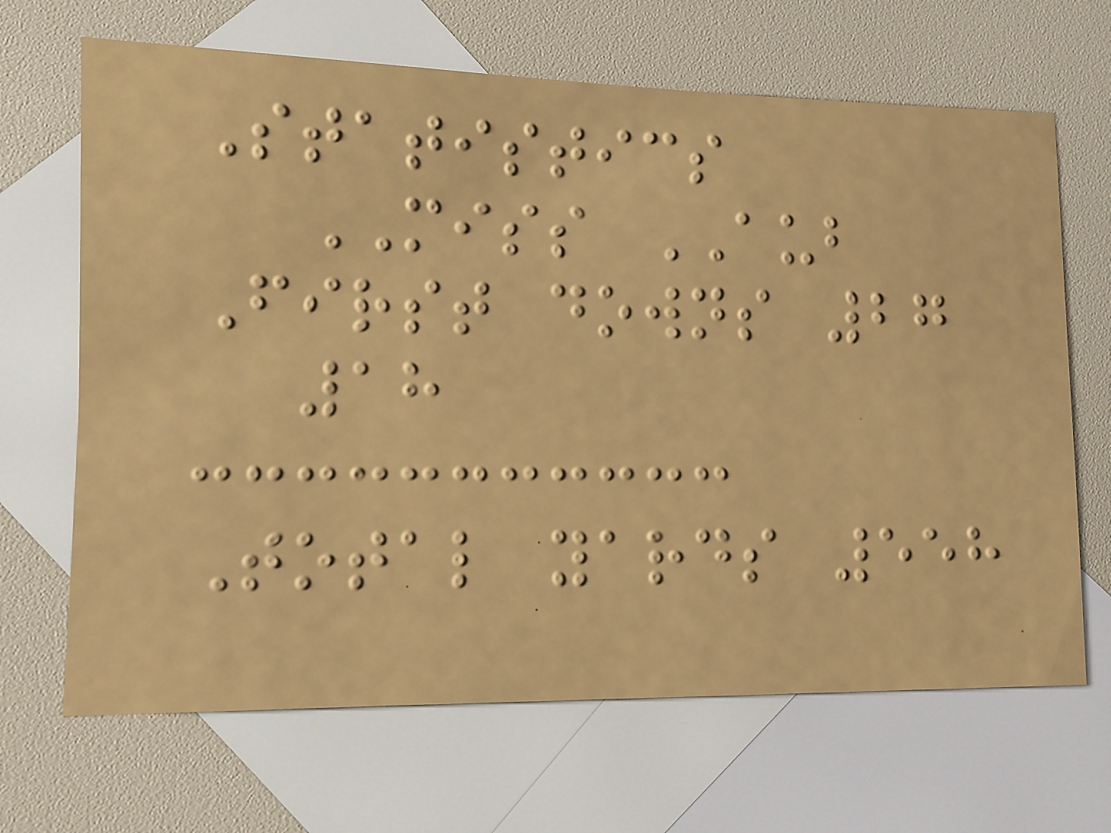Statistics
MISS AUB
First downs 27
18
Total yards 558
